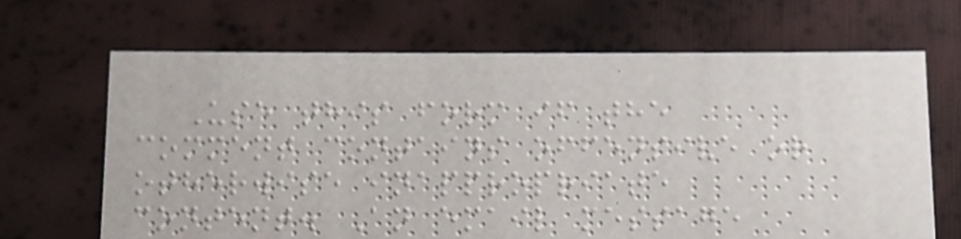Use this form if the
comment contains offensive or
otherwise inappropriate
content. An email message
